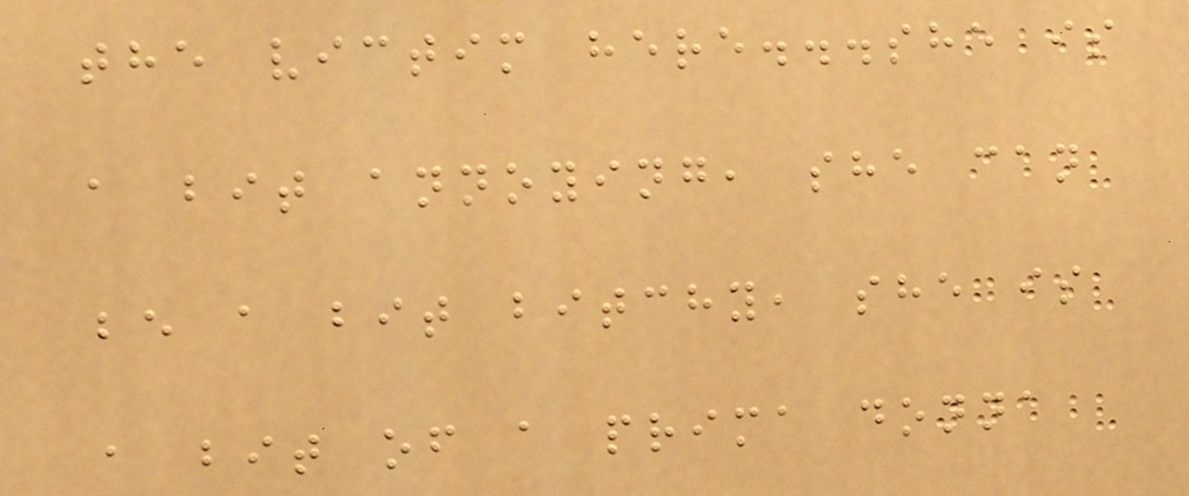the victim here...she is
a bit annoying, she can
be a bit bitchy, she is
a bit of a prima donna
